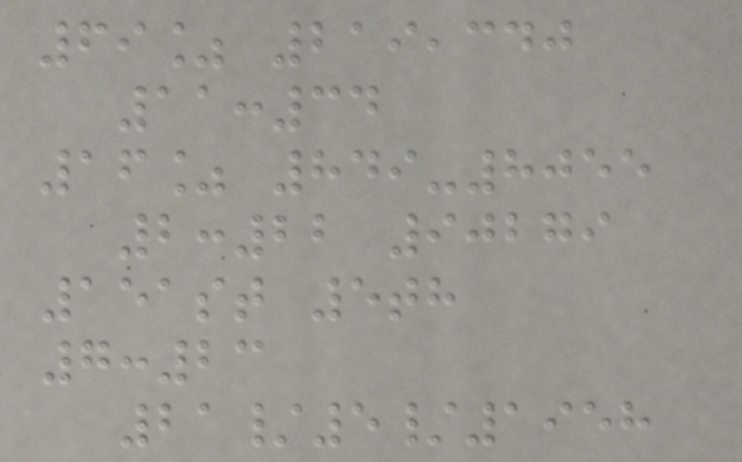69% 219,340
11:34
16% 849-8055
2:22 90279
151st 5th
7:23
21/5/1958
